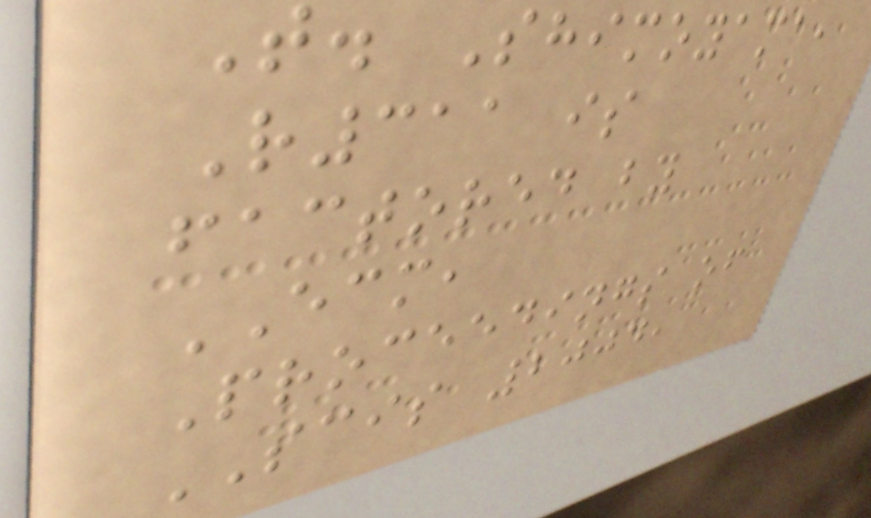T. Shimoyama,
R311 is
factored by
ECM,
Proceedings of
SCIS 2004,
